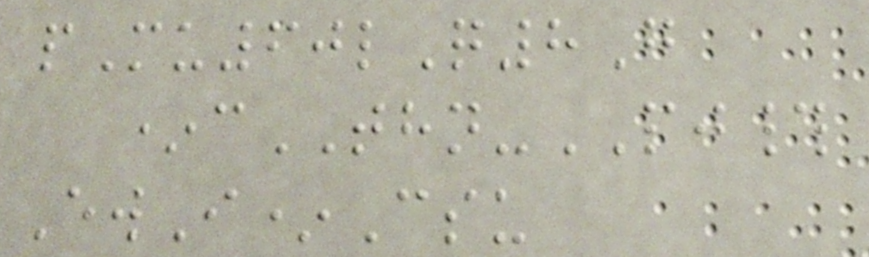pMu60lQ8G
*cTHN-PJ#
EwI*Csu
